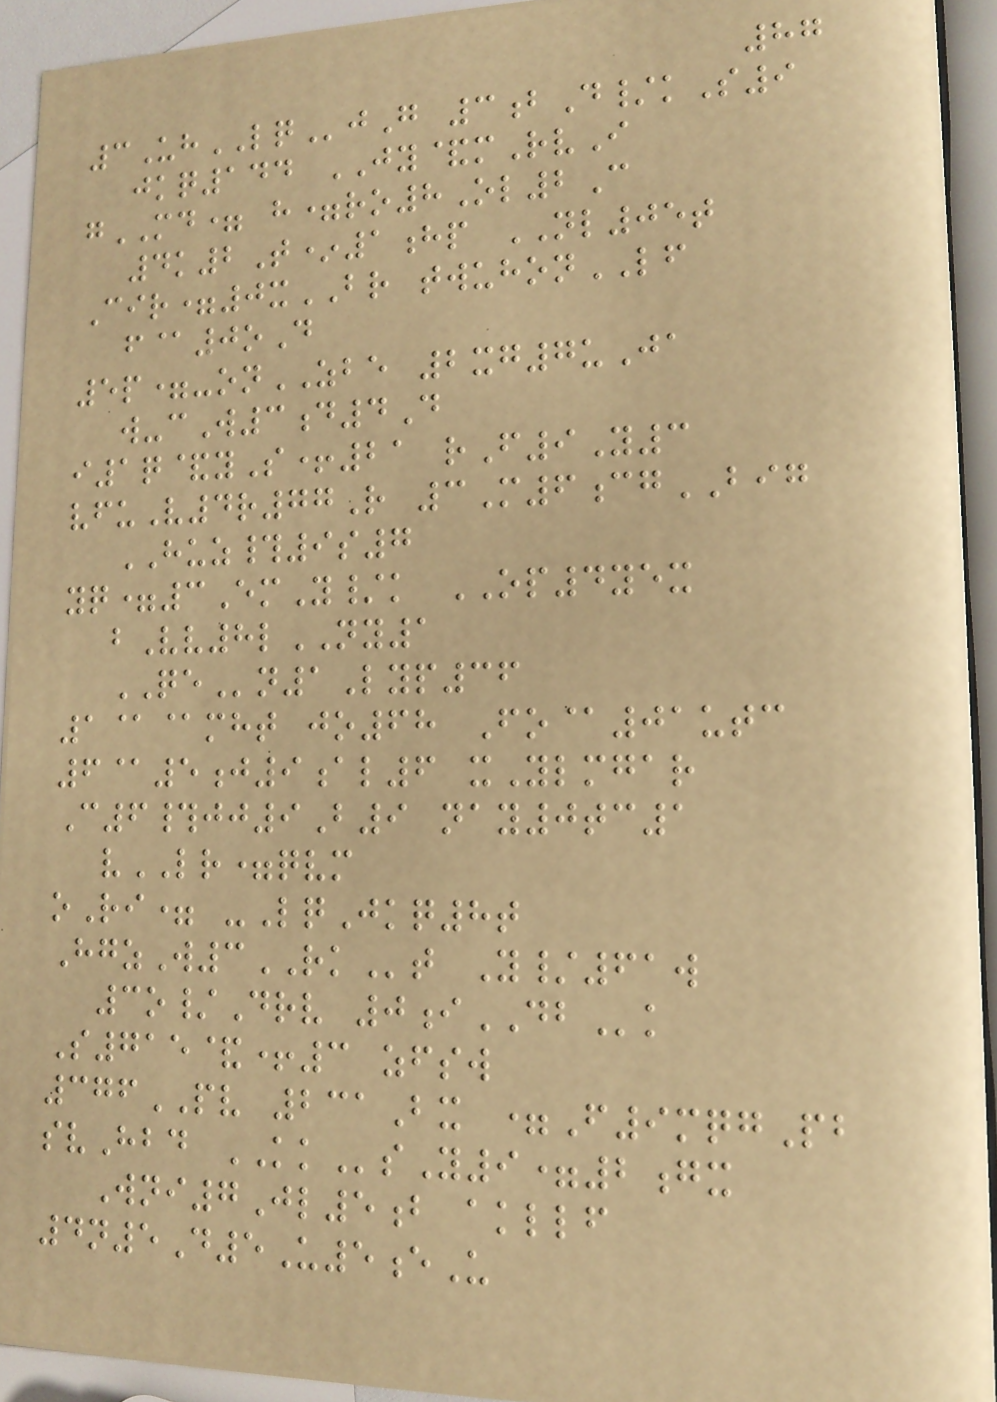87
3UhLQjG 3bD/kS9
jkq144 JY&mRvI
gMD= h=ro8Ol2C
4k2T*1hp NL05t
Cir=0xBR twuhonLF
f@0oD
5p=-onZBE 2xg7uJa
w-cW3d4D
i1q&yS+21 rF9Y3
vfuV4r77R 3M6cgBIG
HUZ#9s7
yq=3EmY/k OP4yex
bVv8lNY1
QEn1Lyp36
1@@mht jo68 Fo@01utc
6@5j9al6 xYlmgar
C6#jj9B9 nay0tc1
vLR=qvm
oRi= -LqJkq8t
HgzW3RKt Y/61w
3o/Drv 0iDBk
S715&+3 zfsw
376PV 231Bx =F9mqgPb
svHbd KKsY9=2gx
Wni7Jl5b akllf
4n5D5U5eU
